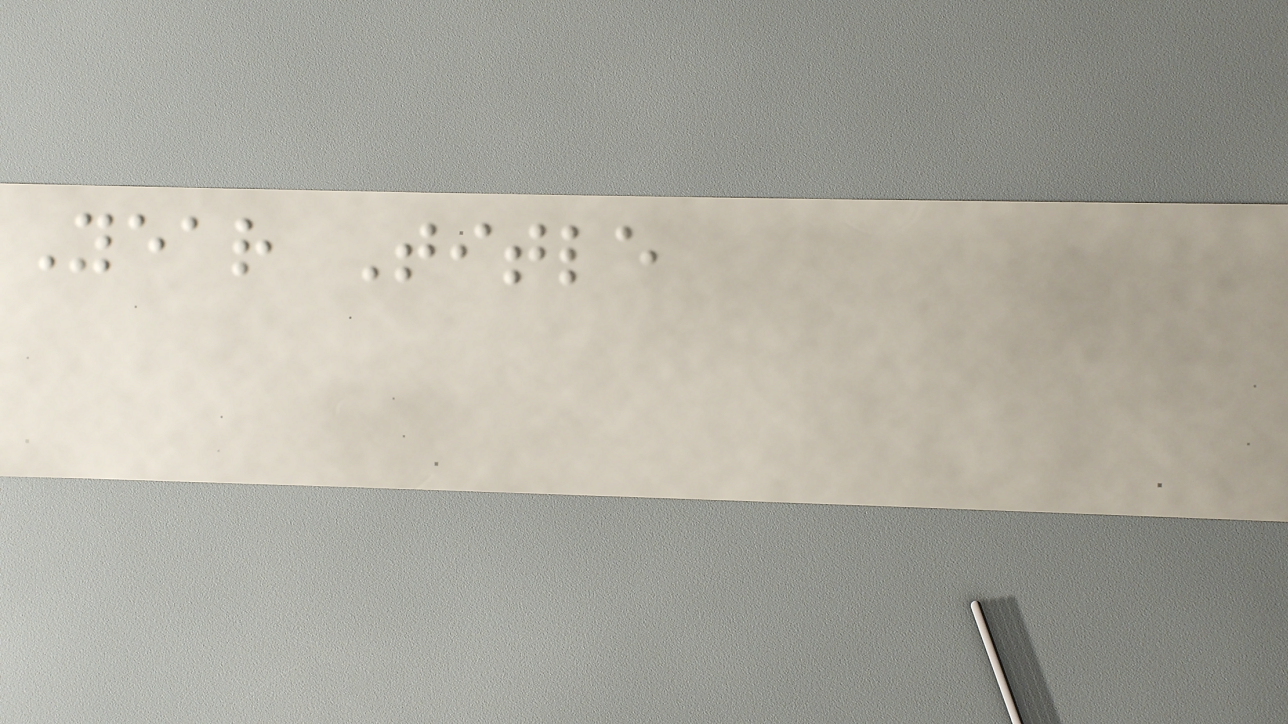Year Title
